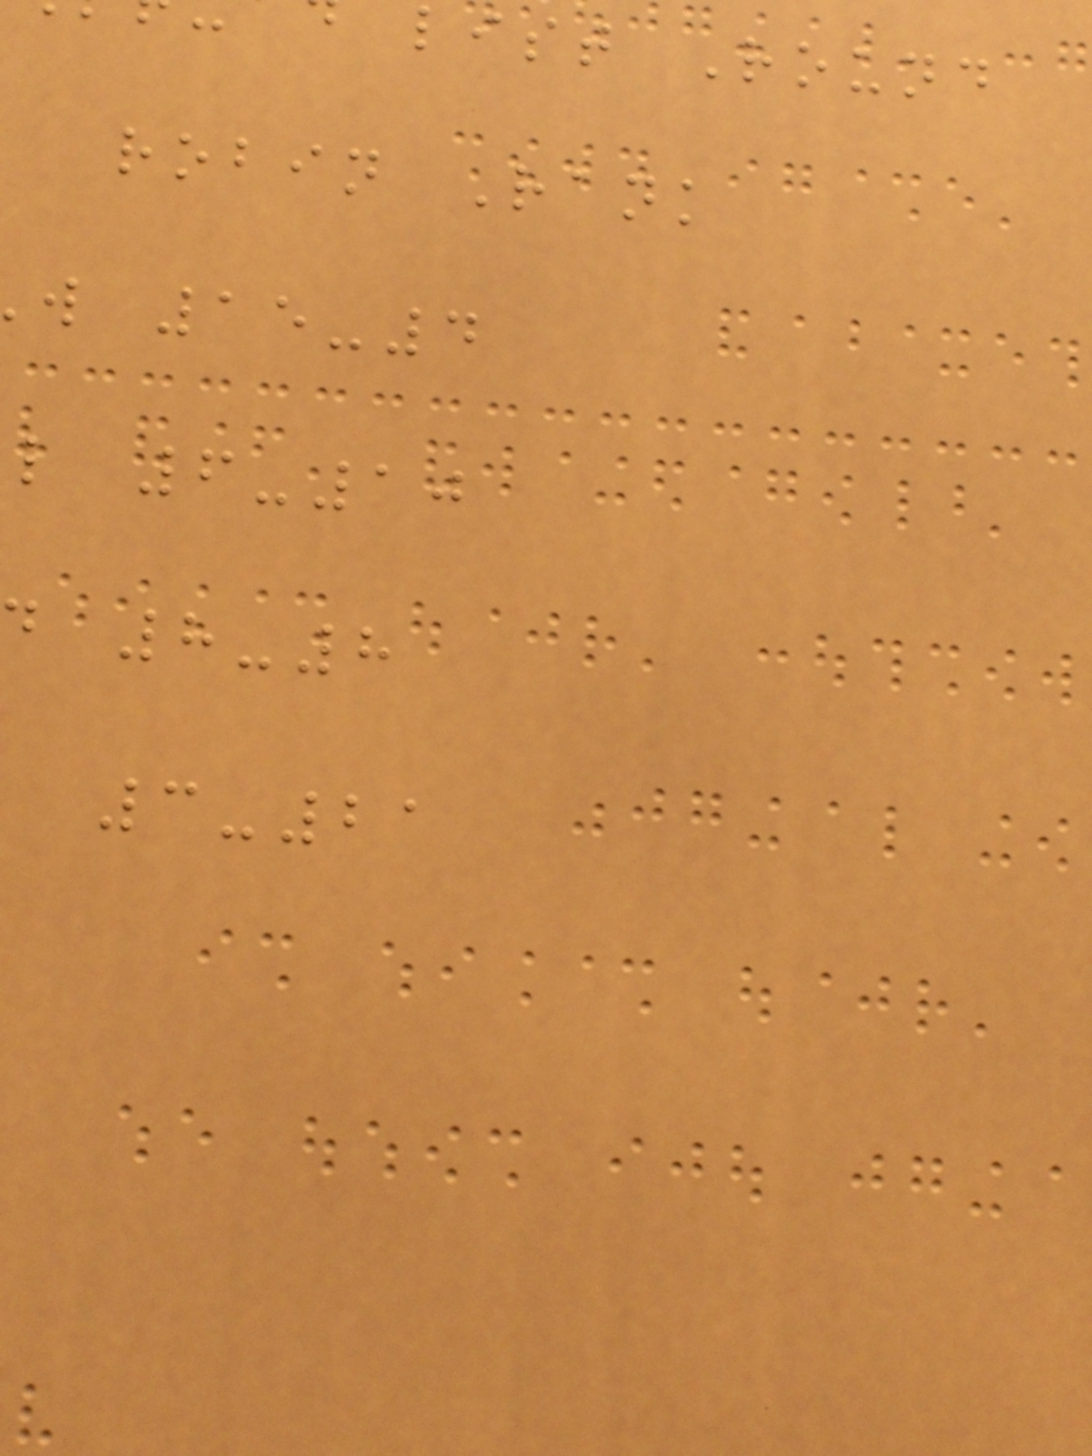list Round
robin Rank
w 15-4
l 6-10
8-8
3-21
